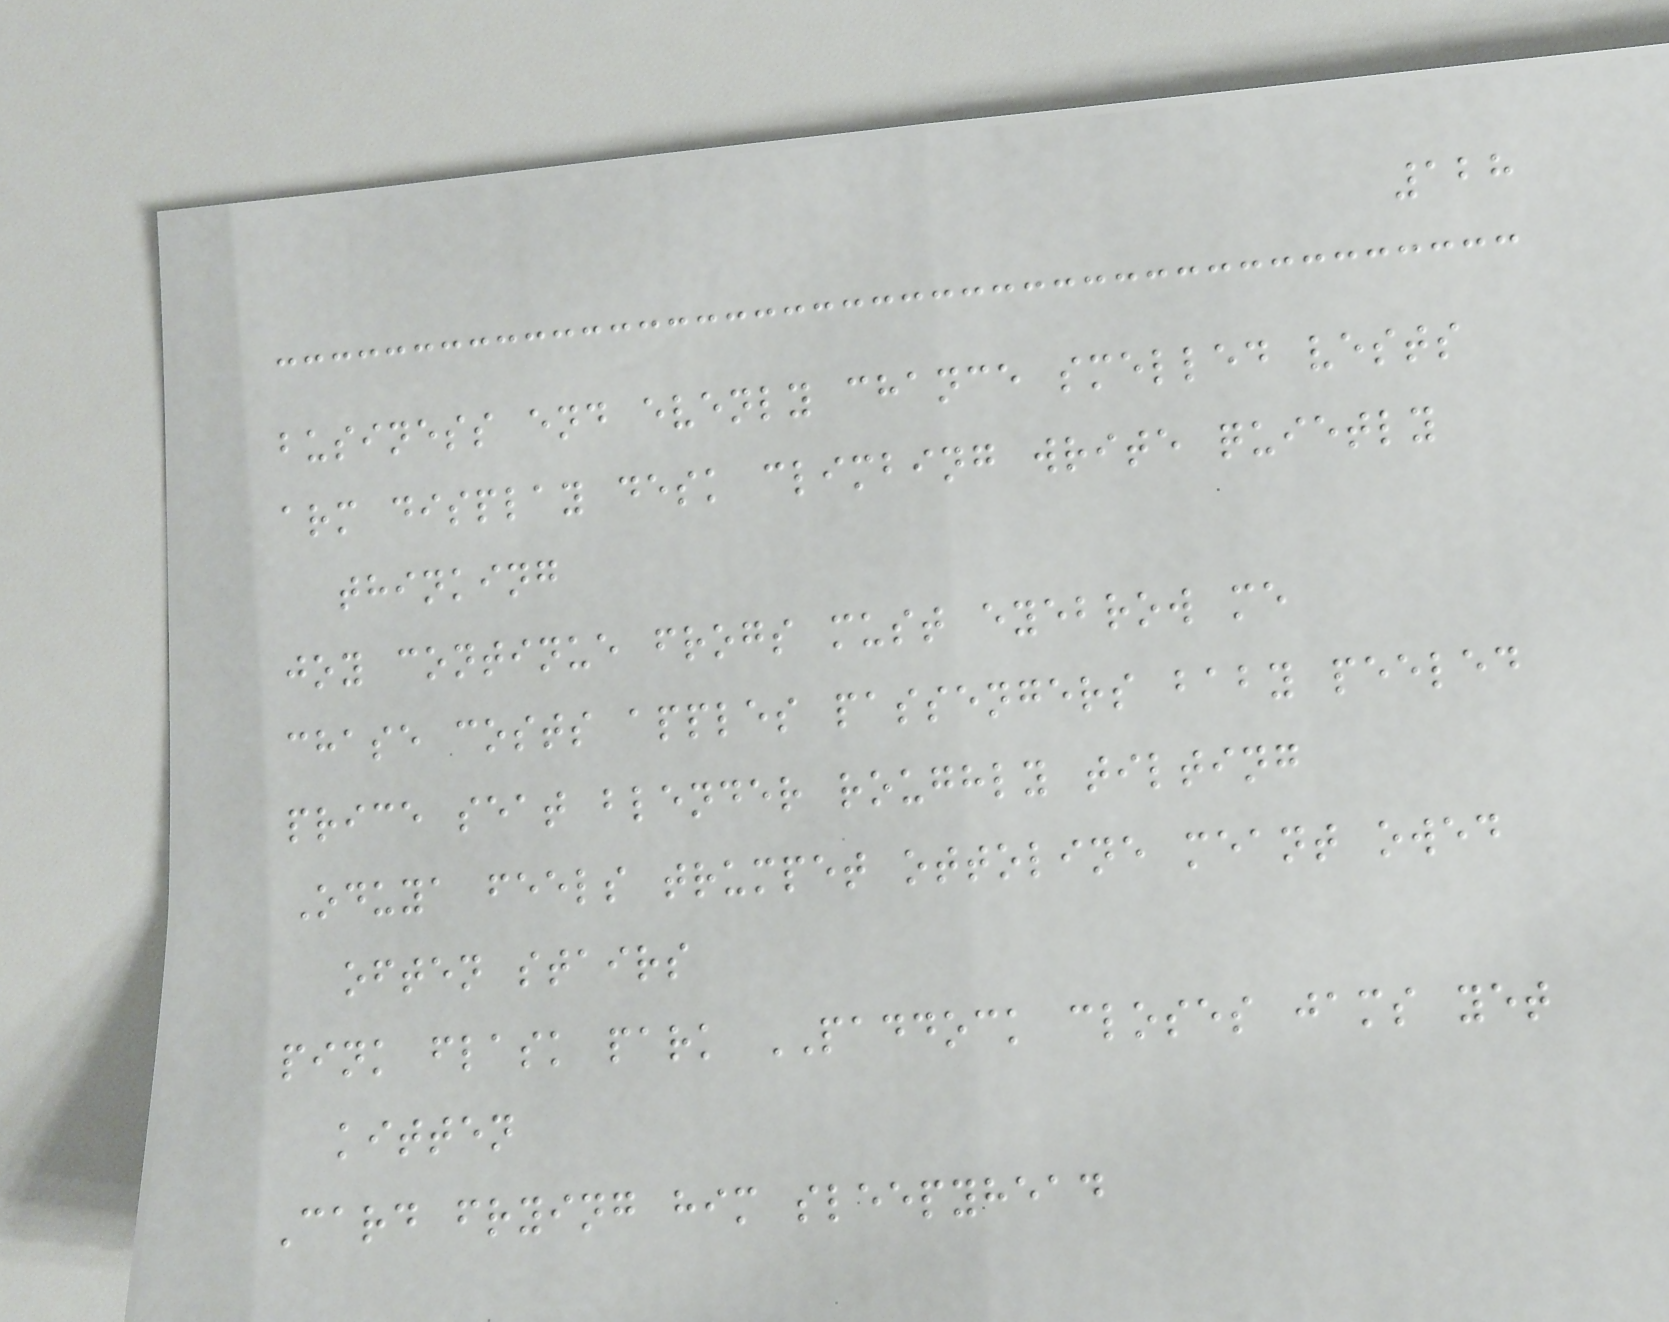128
business end evenly chance smelled vests
arm display desk climbing write quietly
thinking
joy continue frogs must eyebrow me
chase costs apples passengers baby peeled
price seat blender roughly tilting
Oduya feels trumpet ottoline meant owed
often stairs
pink flask park PADDOCK closes jams yet
kitten
Card frying him sleepyhead
